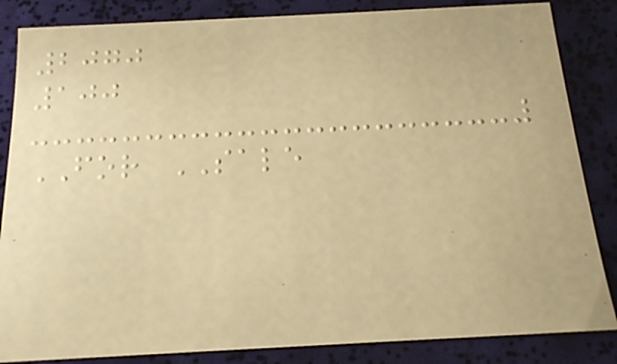2070
100
FOR SALE
